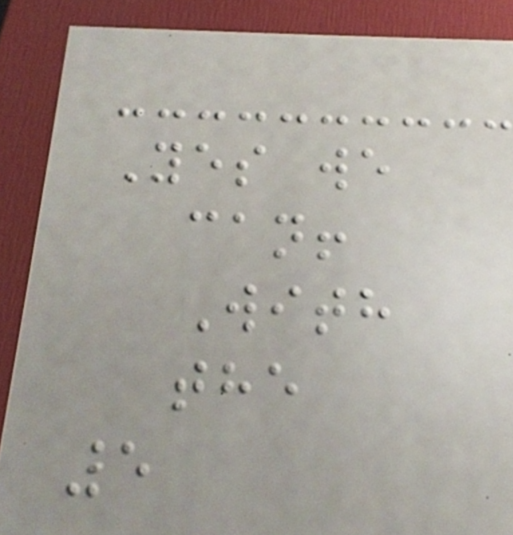Yes we
can!
With
the
5
